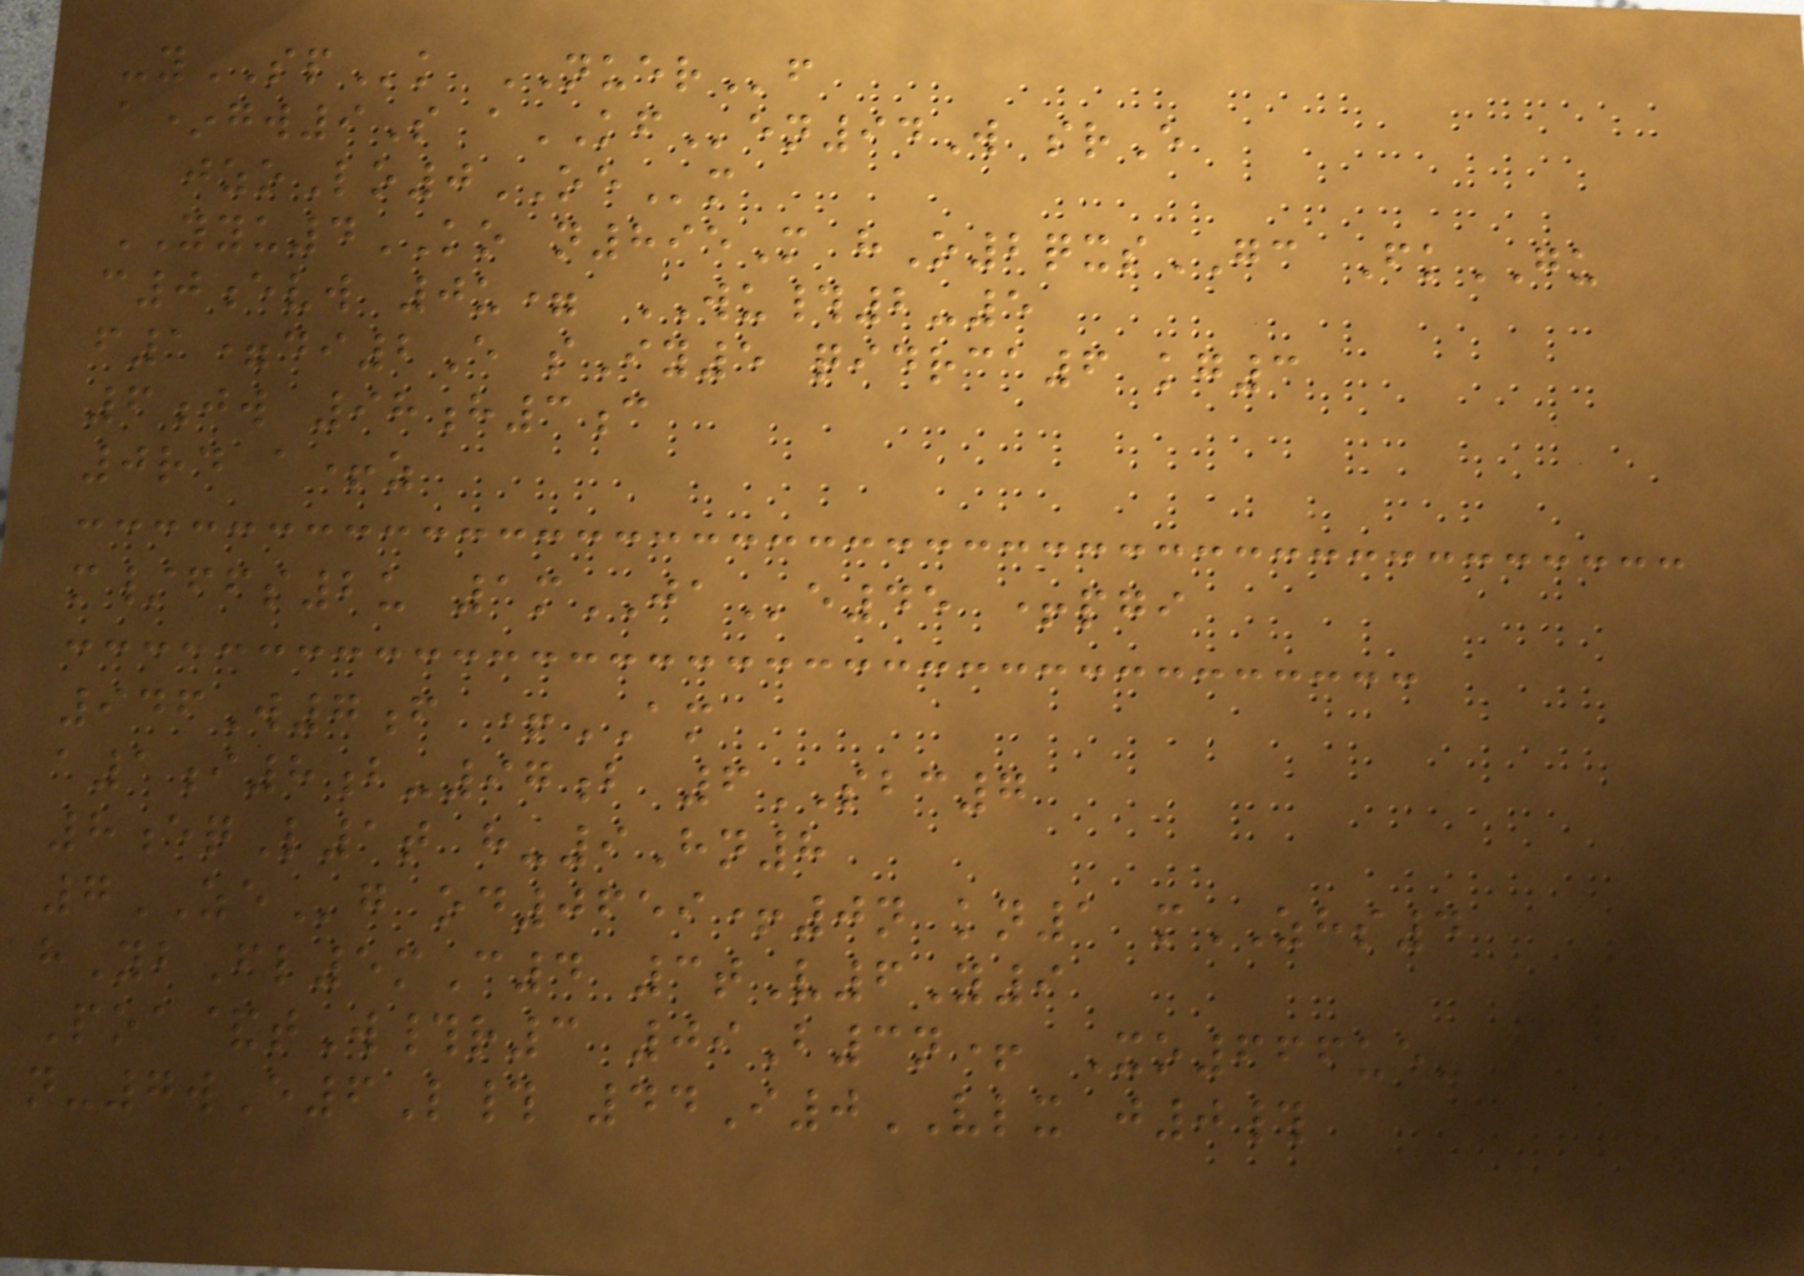-ySPk NUERf
a*gw9S aKFen94W srE
jzoLo0OEm
YYU4KO n895M hO2qxsGC FkGU
c0evw 0u= WU#2-5
f1=di2E sIy5 qidrca6 kg3
6jw 98h3c
0rd a+z
m/ffs2u 1mJAe45 +pgi
946W7f +AM
a1i8b-97b 6SBC7
8eqL1t h-9Hn8
7ZEg od0659+0n kn1 mZHS4
hYbFl5mC4 3tV6Y9
Poa&tW#r3 09B3n+ Xo666ue-
n-7wE6L# 44I0VLX j0#
